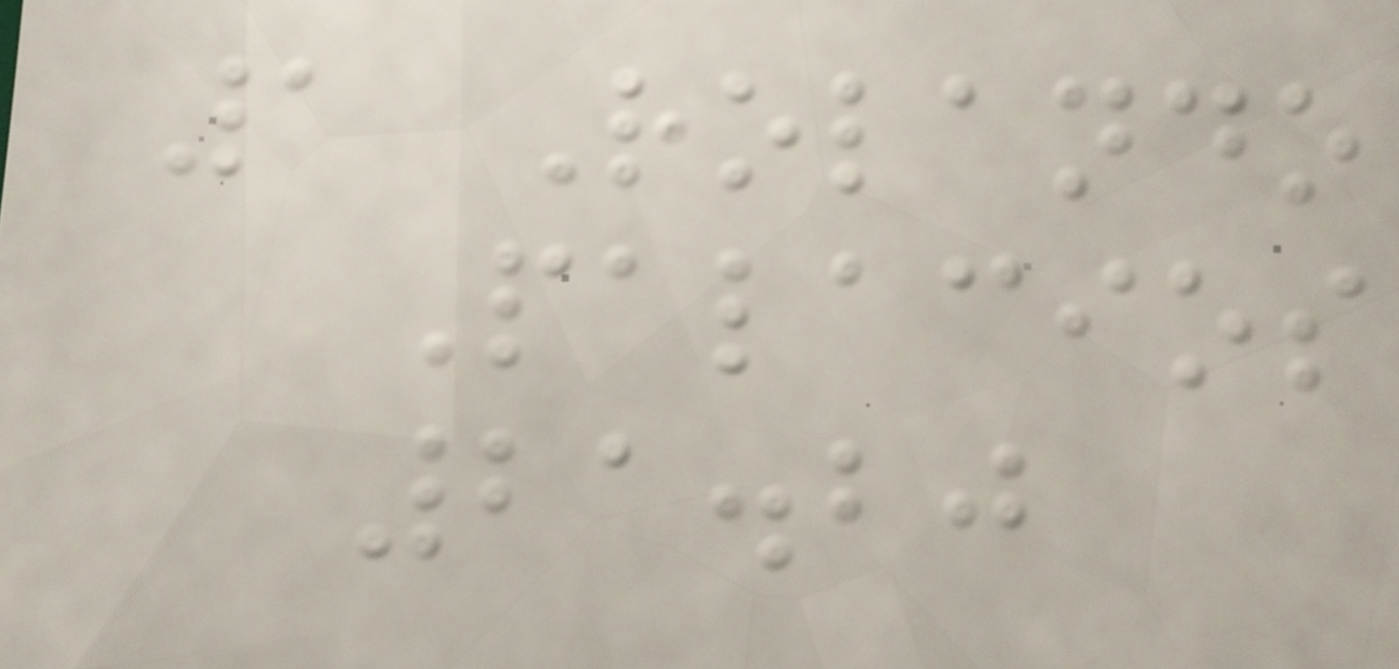1 Rolando
Palacios
21.20
